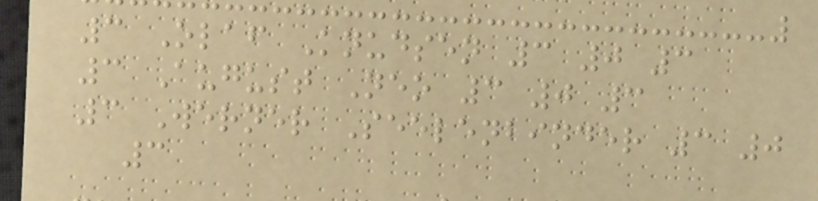3 Olaf Knudsen 3 0 3
3 August Neo 3 0 3
3 Werner Seelenbinder 3 0
3
